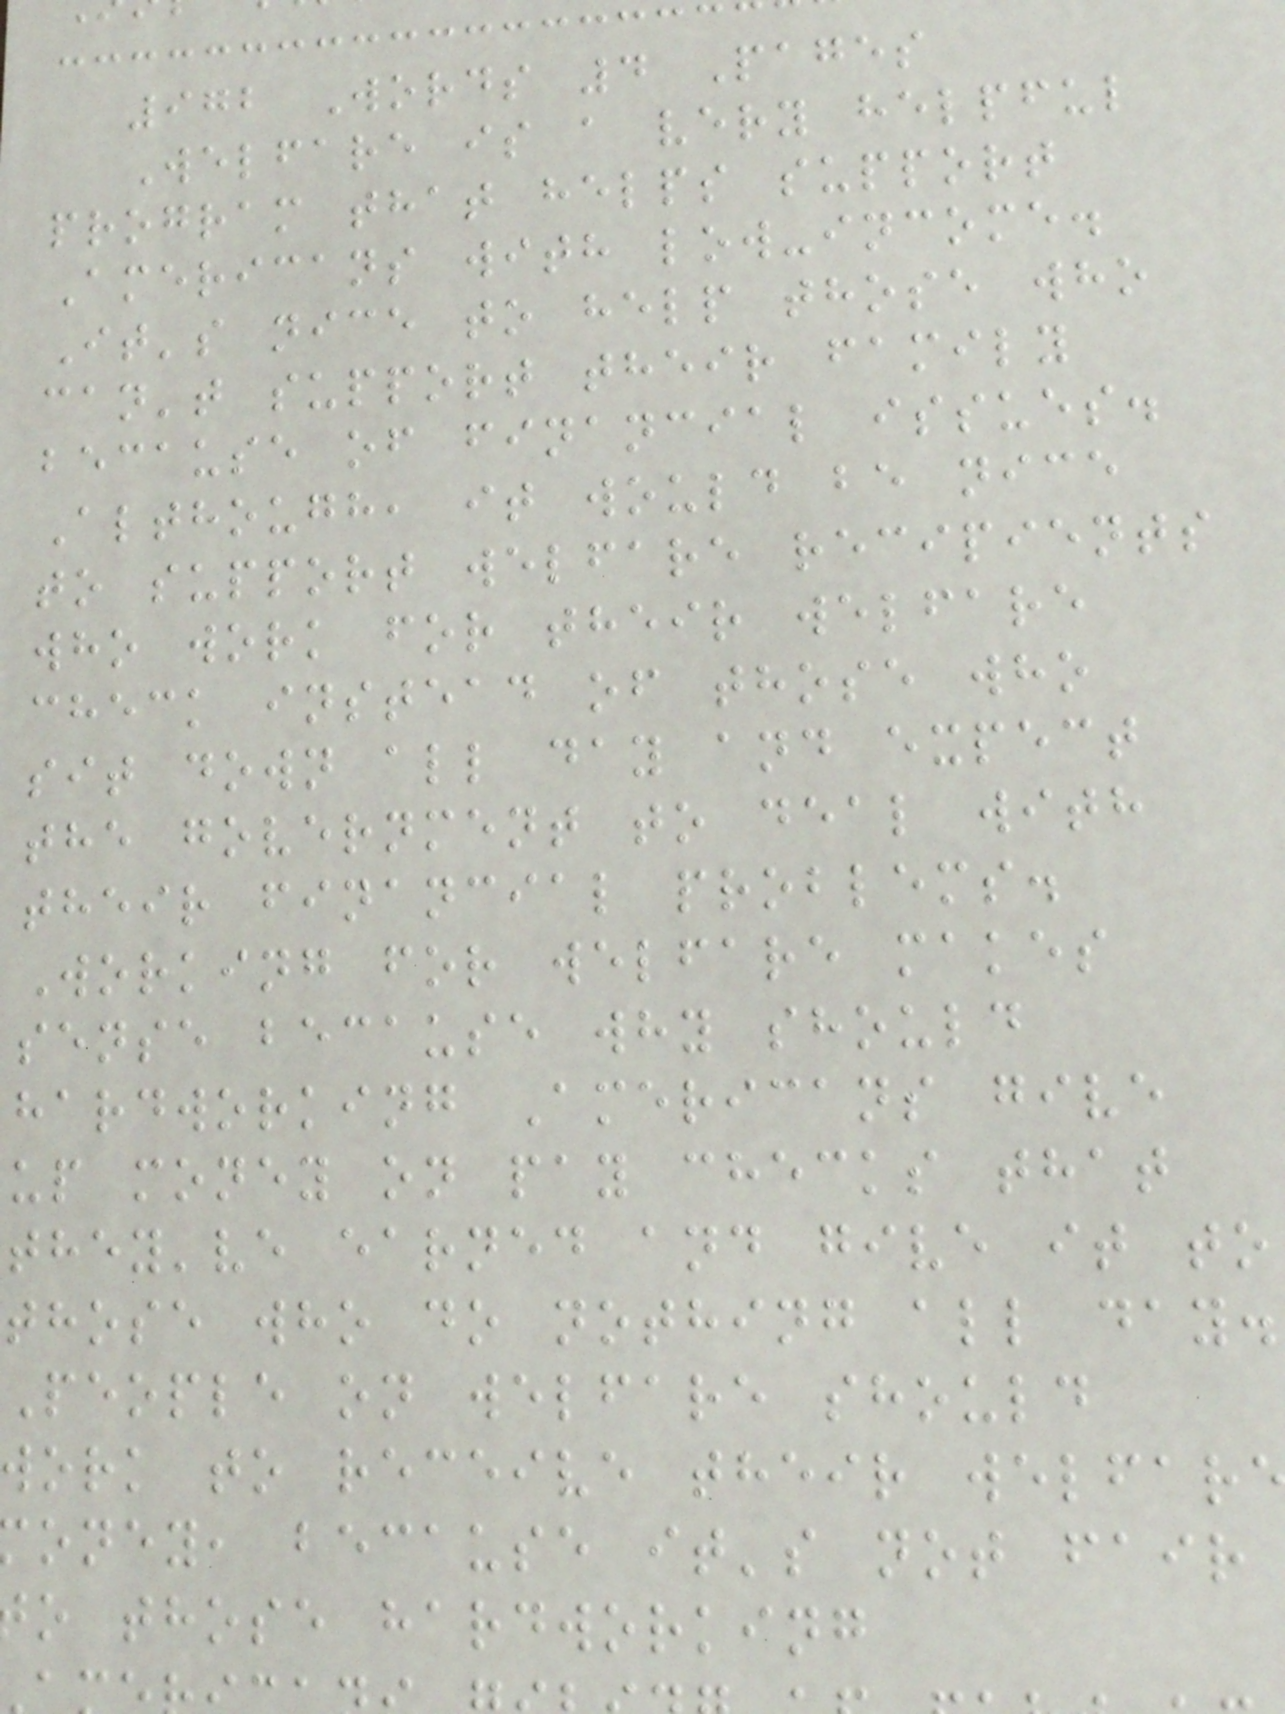972 Words 4 Pages
Welfare is a very helpful
program that helps support
Americans with low-income.
It's nice to help those who
can't support their family
because of financial issues.
Although, it would be nice
to support welfare recipients
who work for their welfare
check instead of those who
sit down all day and expect
the government to deal with
their financial problems.
Working for welfare makes
sense because why should
hardworking Americans give
up money on pay checks that
they've earned and give it to
those who do nothing all day.
People on welfare should
work to receive their welfar
oney, because it's not fair
o those hardworking
